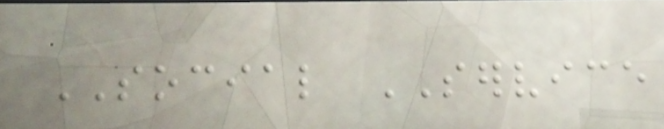SOCIAL SERVICE
